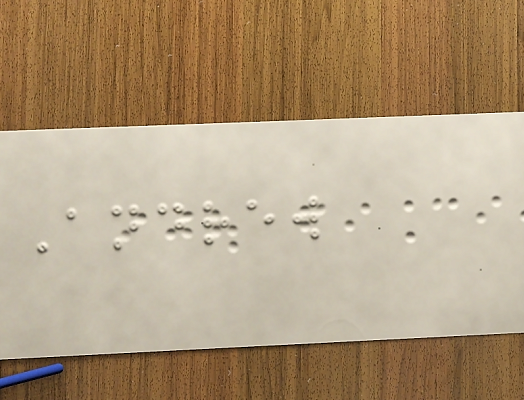Andrew
